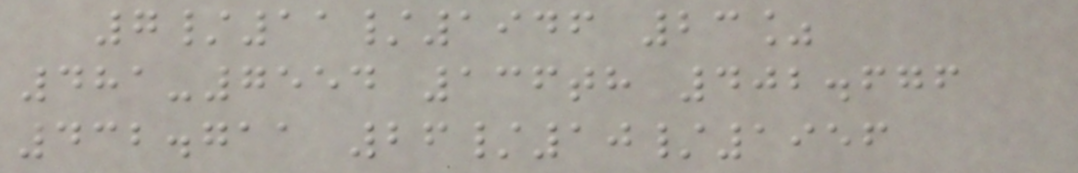7/11/1946 23%
481-7554 136th 402.676
432.711 26/10/1956
